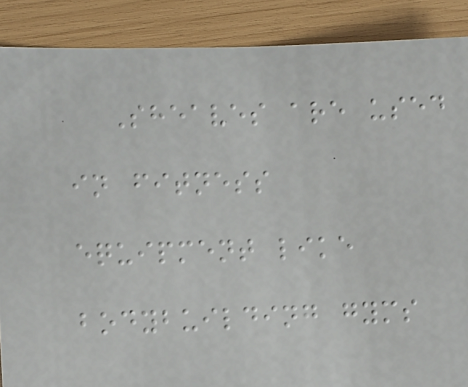Sheaves are used
in fitness
equipment like
bodybuilding gyms
